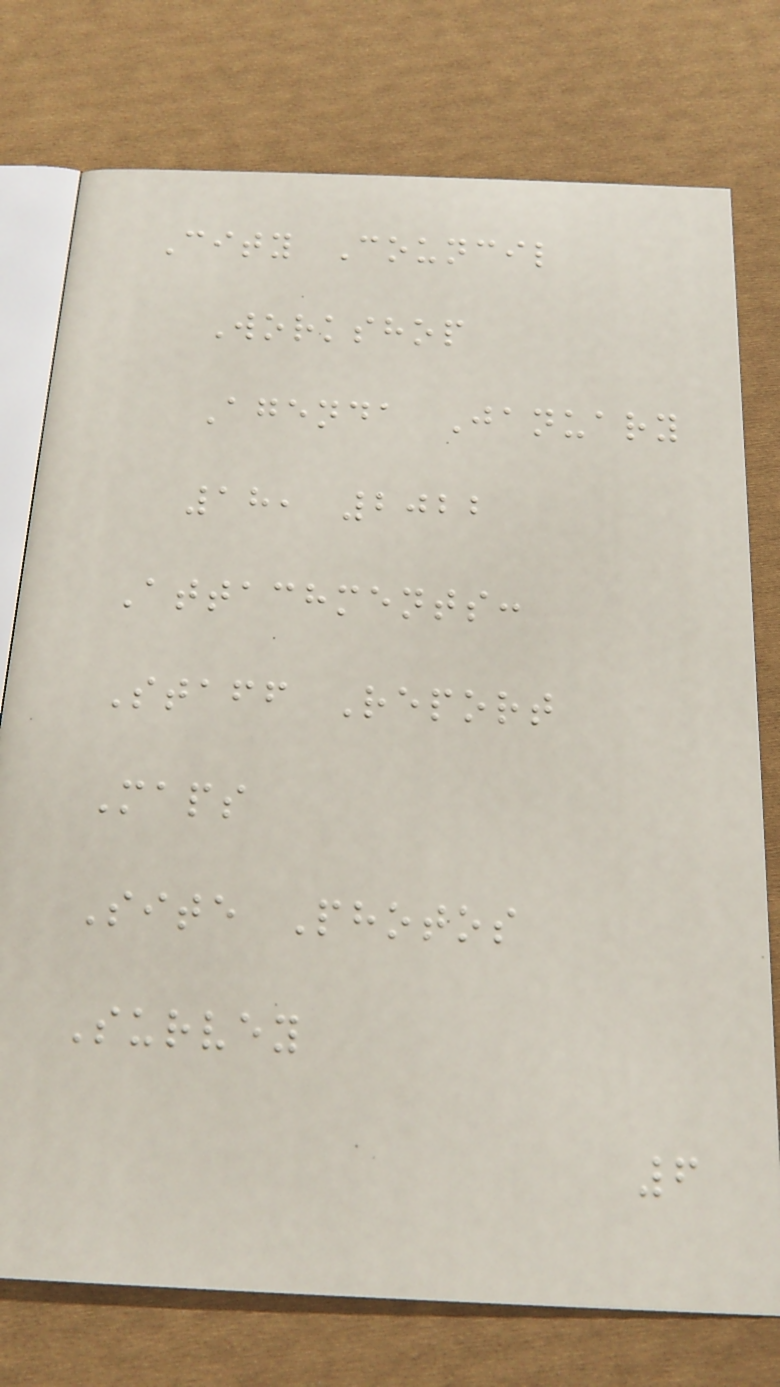City Council
Workshop
Agenda January
18, 2022
Attachments:
Staff Report
Maps
Site Photos
Survey
6
